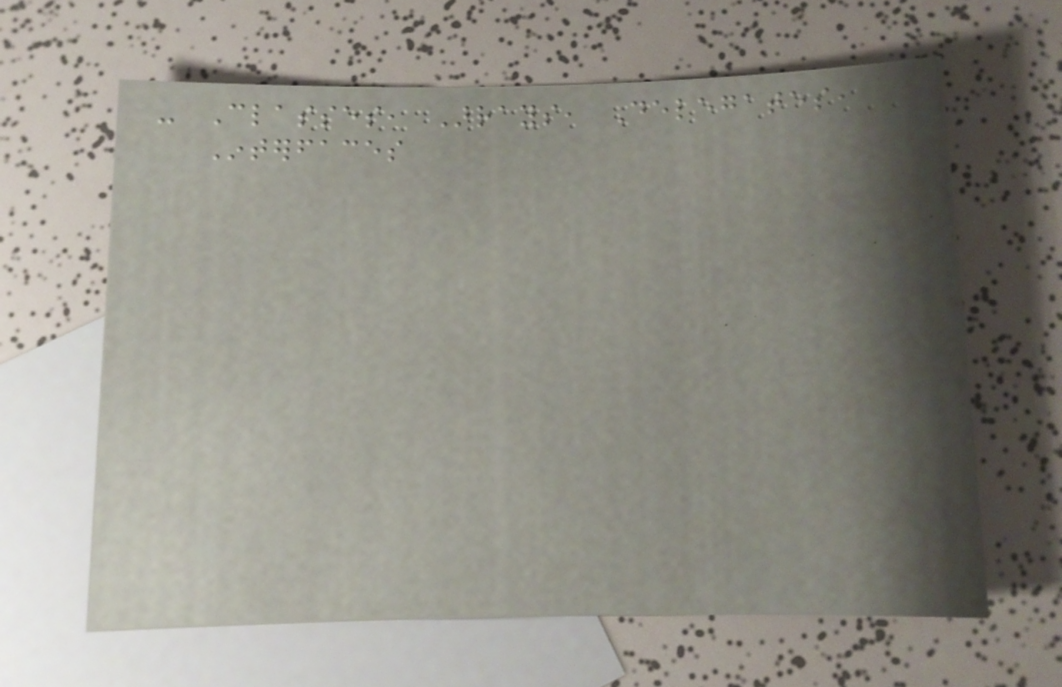- Classes, Arrays, Delegates,
Interfaces
